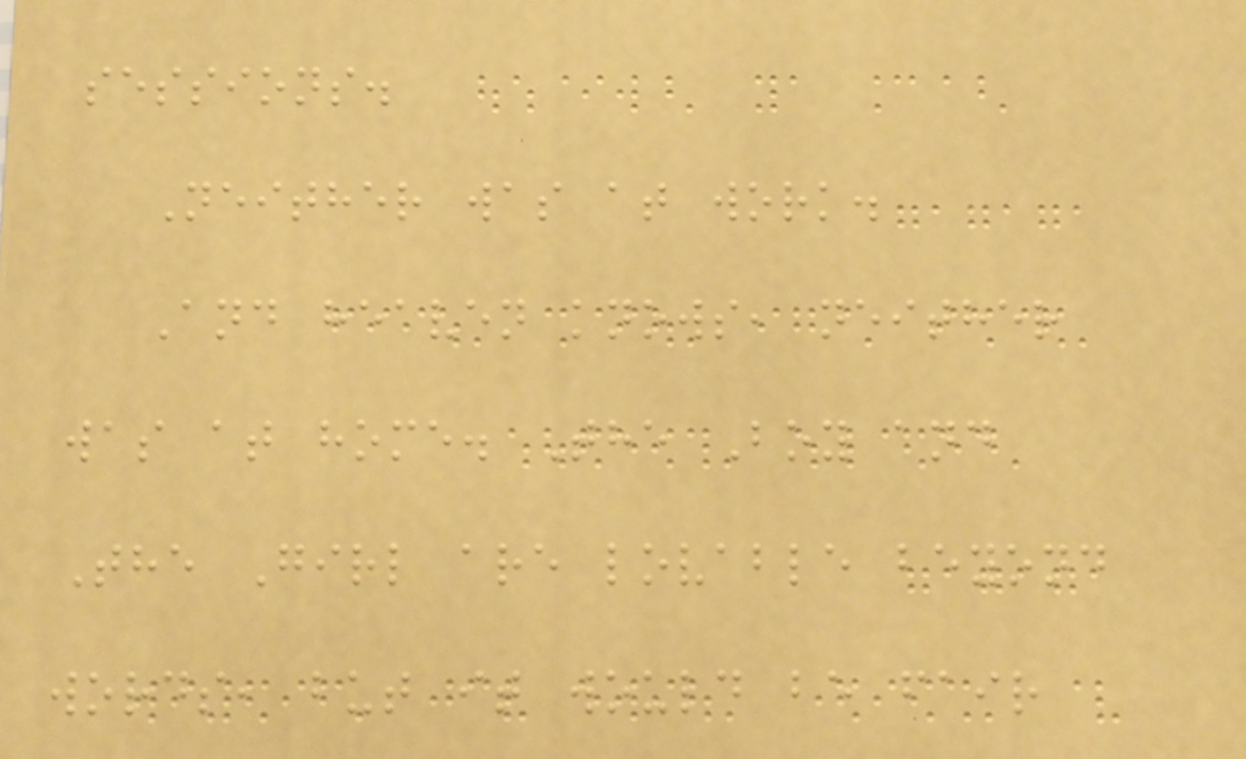sessions.
Neither was at work.
And heaven knows, neither
was at home. The Boy and
The Girl are lovable beyond
words, but it would be fair
